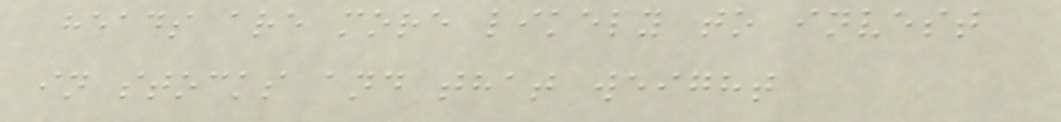heads are more likely to invest
in stocks and that weight
